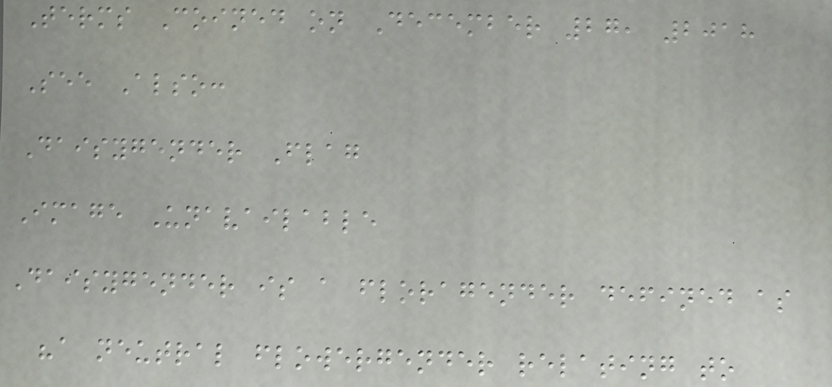Terms Coined on December 27, 2018
See Also:
Daisygender Flag
Image Unavailable
Daisygender is a floragender defined as
"a neutral flowergender relating to
